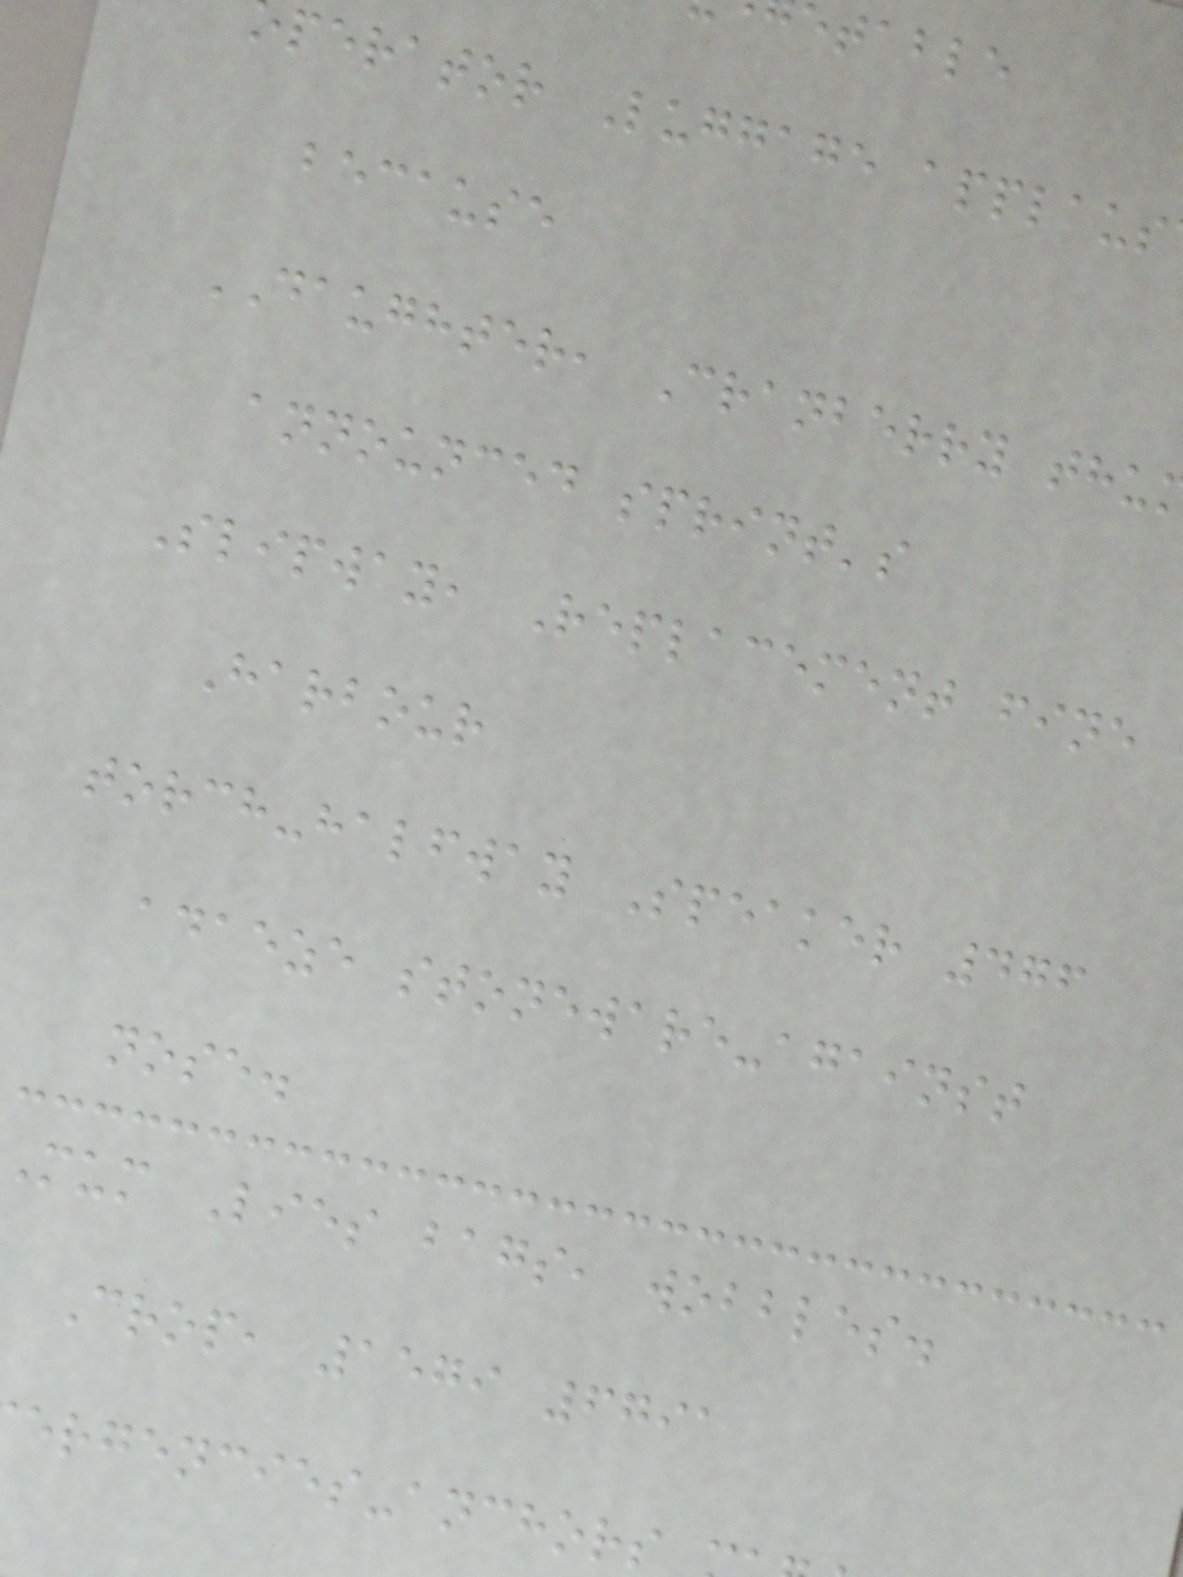etable
perator Luggage applaus
because
DAUGHTER, Cranberry thu
announced sprint's
Slipway, Replacement fine
Harbour
torch-halfway Speaker 476
adaeze stoneware-against
nose.
mum Lies bags, wobbles.
Crop, 1579 6791
ergencies-anchors
